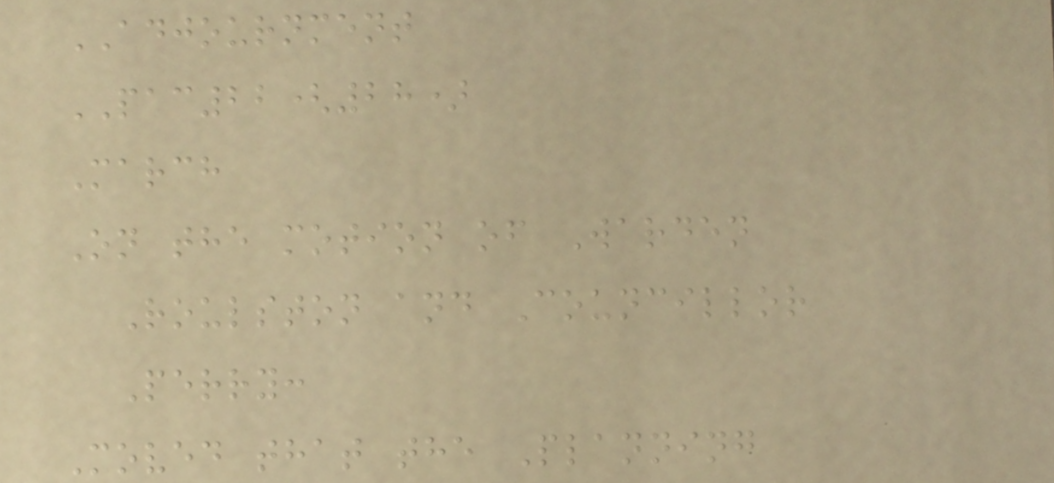ADJOURNMENT
PAC22(28)
March
On the motion of Warden
Roulston and Councillor
Perry:
Moved that the Planning
